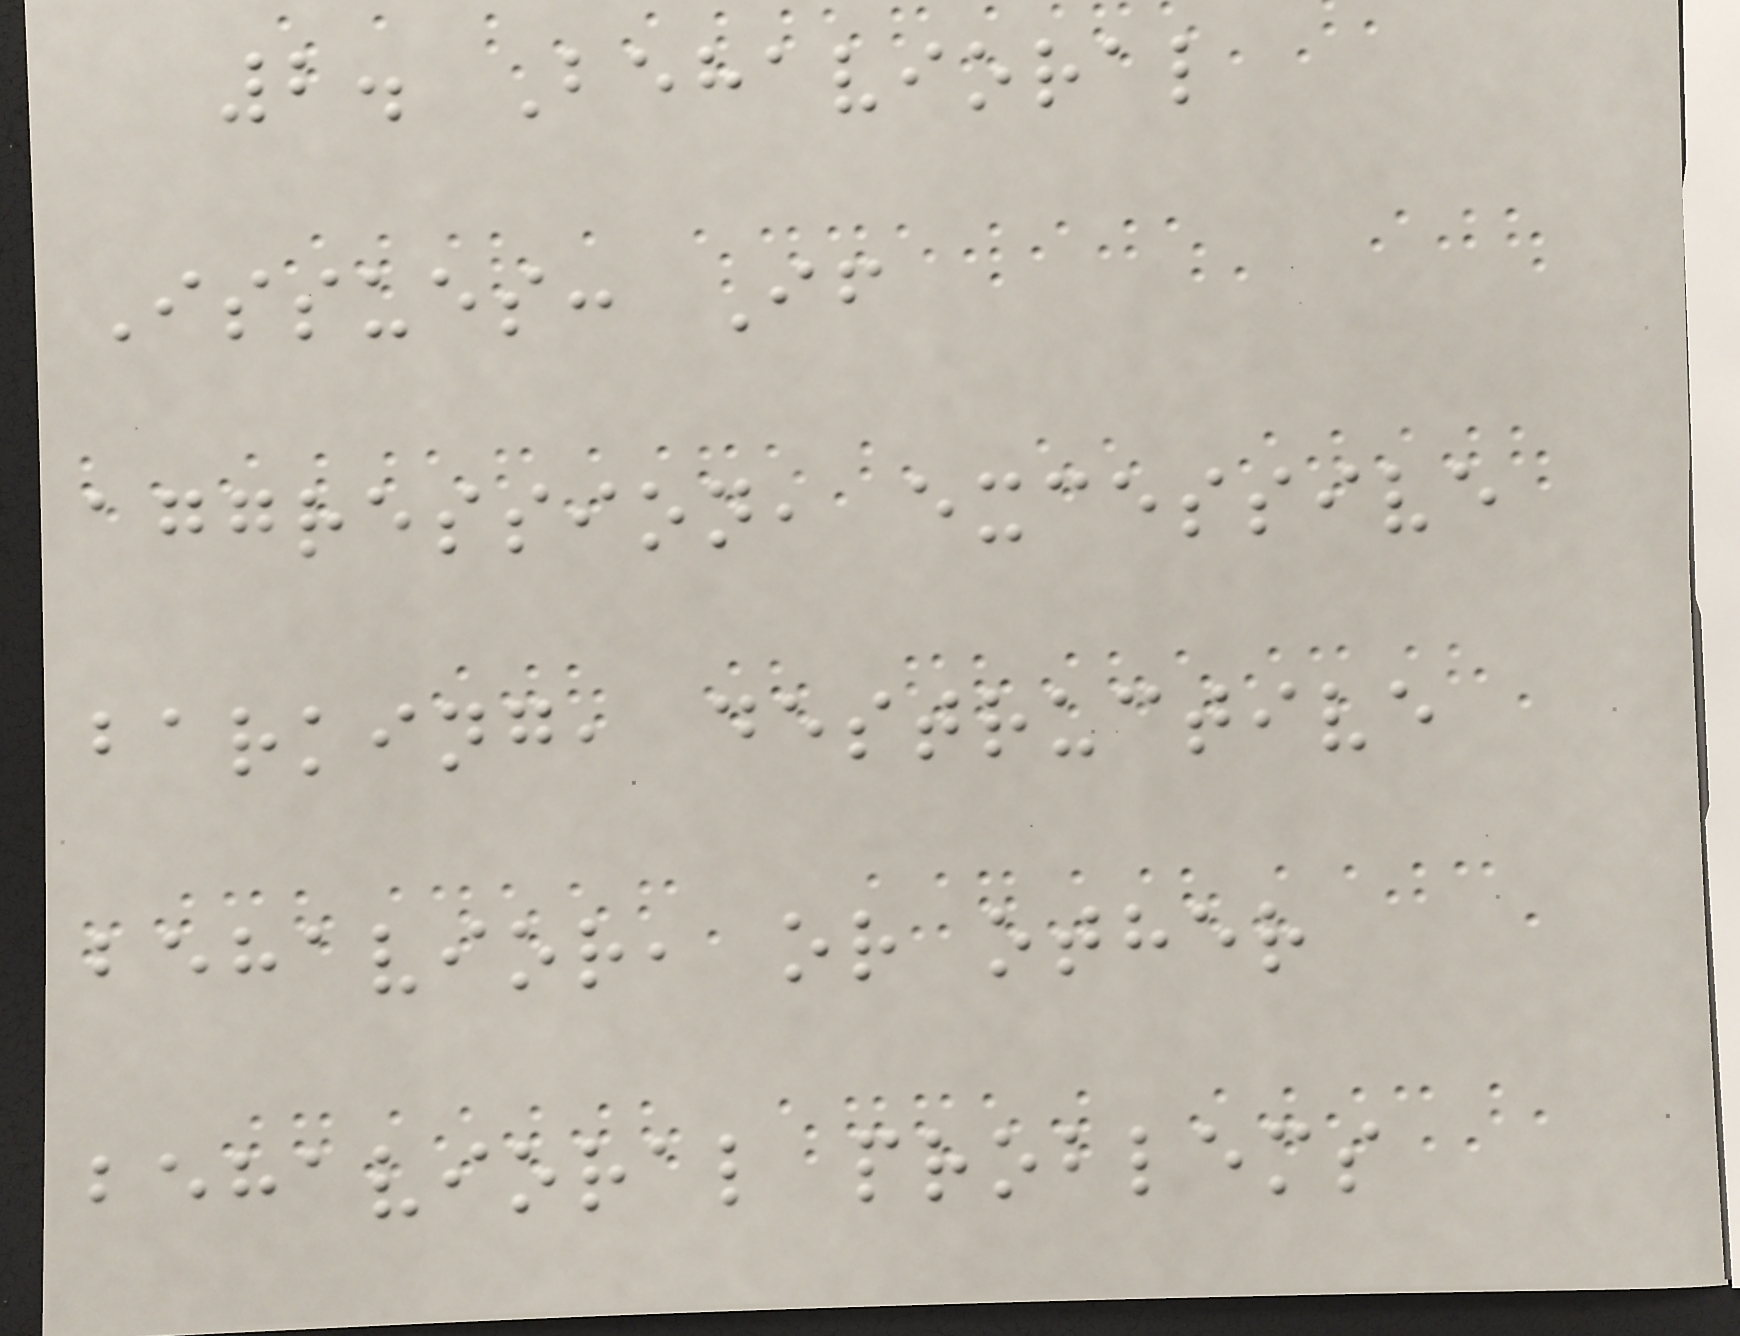2. Behavioral
Issues: If
aggression, excessive
barking, destructive
behavior, or other
behavioral problems
